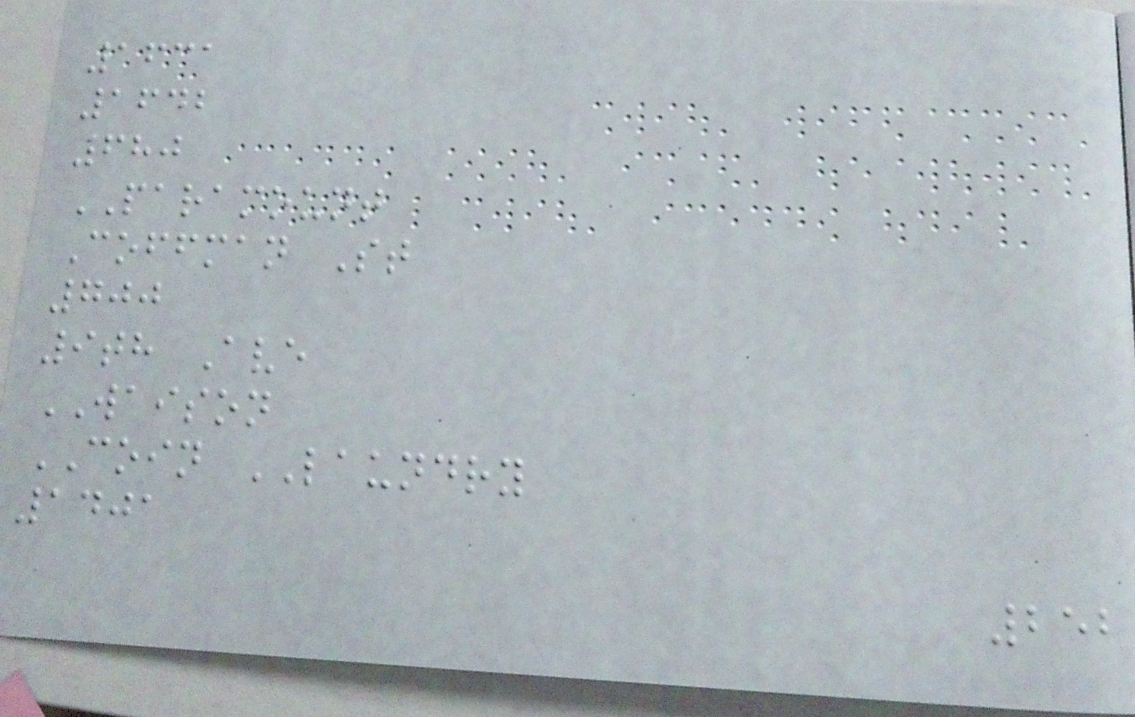1631
1642
680
PARAMOUNT
Coffman St
700
9th Ave
WAISON
COIN LAUNDRY
1401
252
